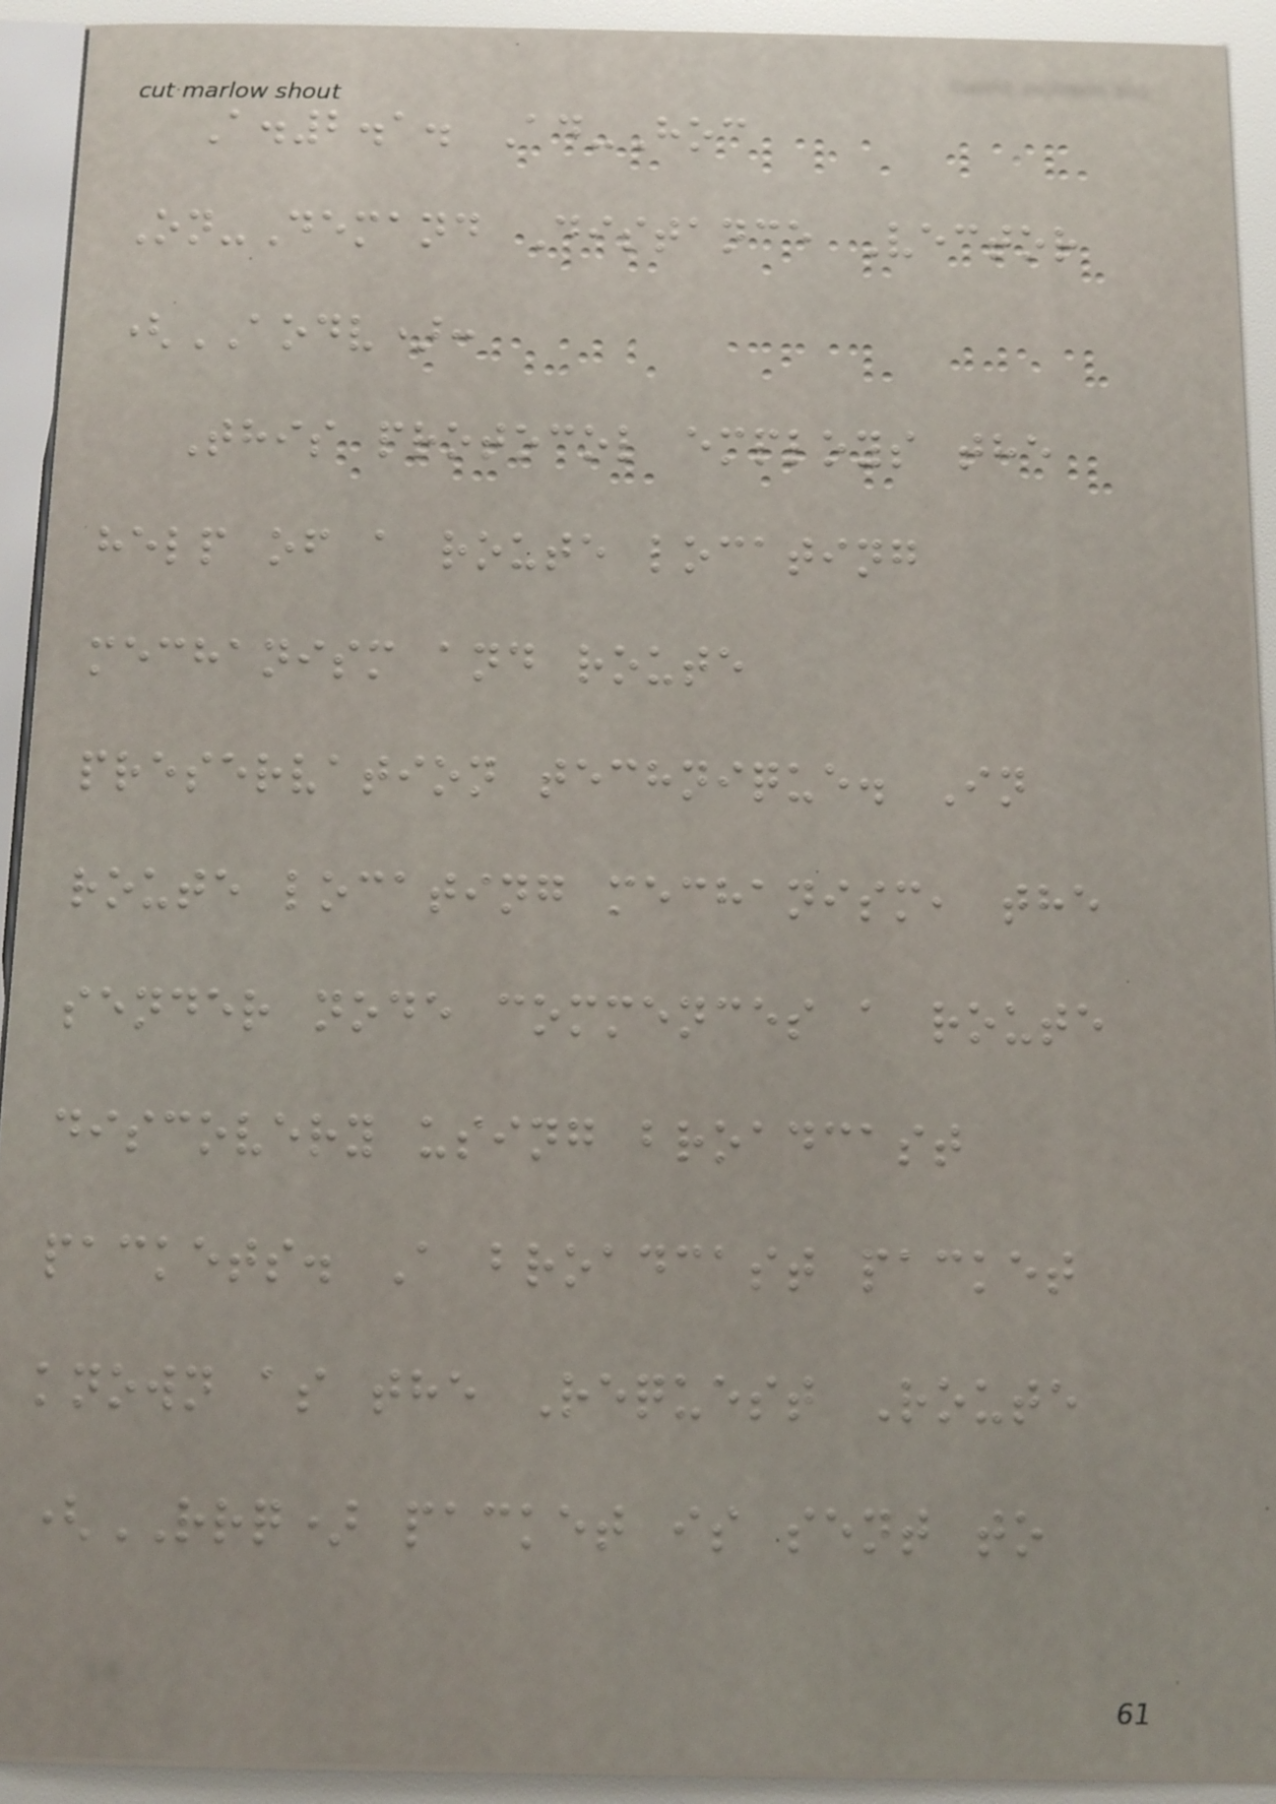A.2.1. Ad-Hoc
On-Demand Distance Vector
(AODV):
This protocol employs the
help of a route locating
mechanism and route
preservation technique. In
route locating mechanism, the
sender node commences a route
discovery using broadcast
packets. A broadcast packet
known as the Request Route
(RRQ) packet is sent to
